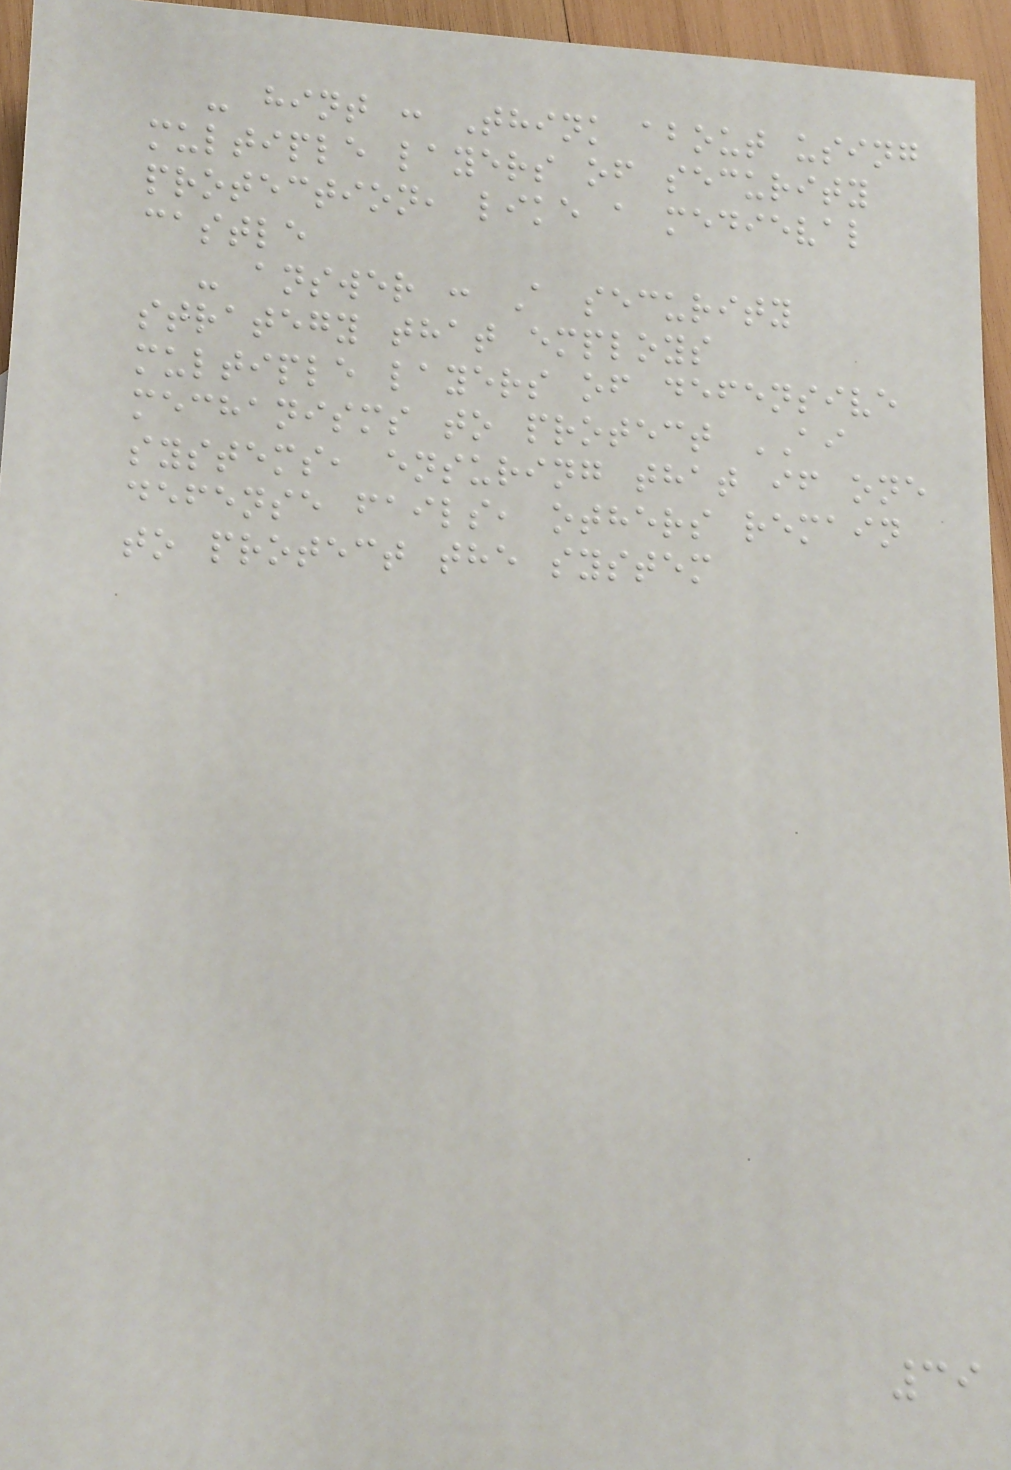- hint : Think about using
multiple layers of security
protection, like a medieval
castle
- answer : A security
strategy that employs
multiple layers of defensive
mechanisms to protect AI
systems, ensuring that if one
defense fails, others remain
to protect the system
39
